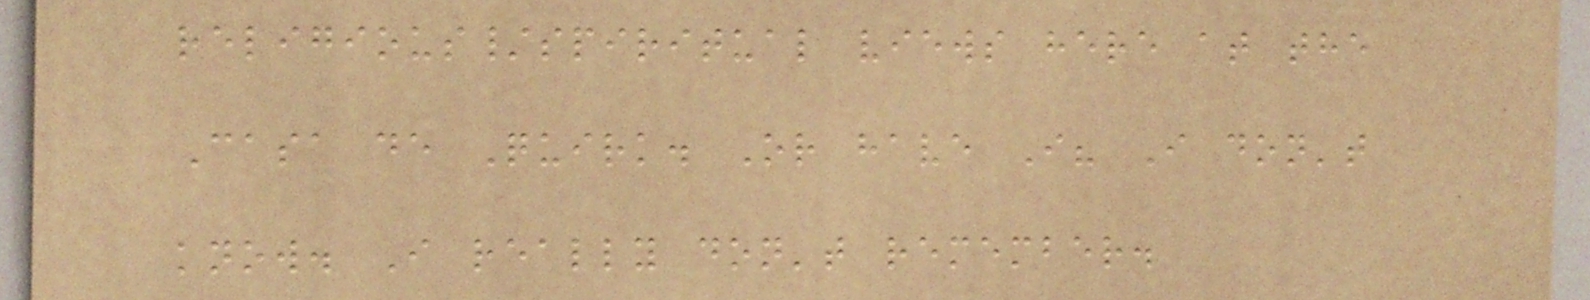religious/spiritual views here at the
Casa de Quirk. Or have I? I don't
know. I really don't remember.
